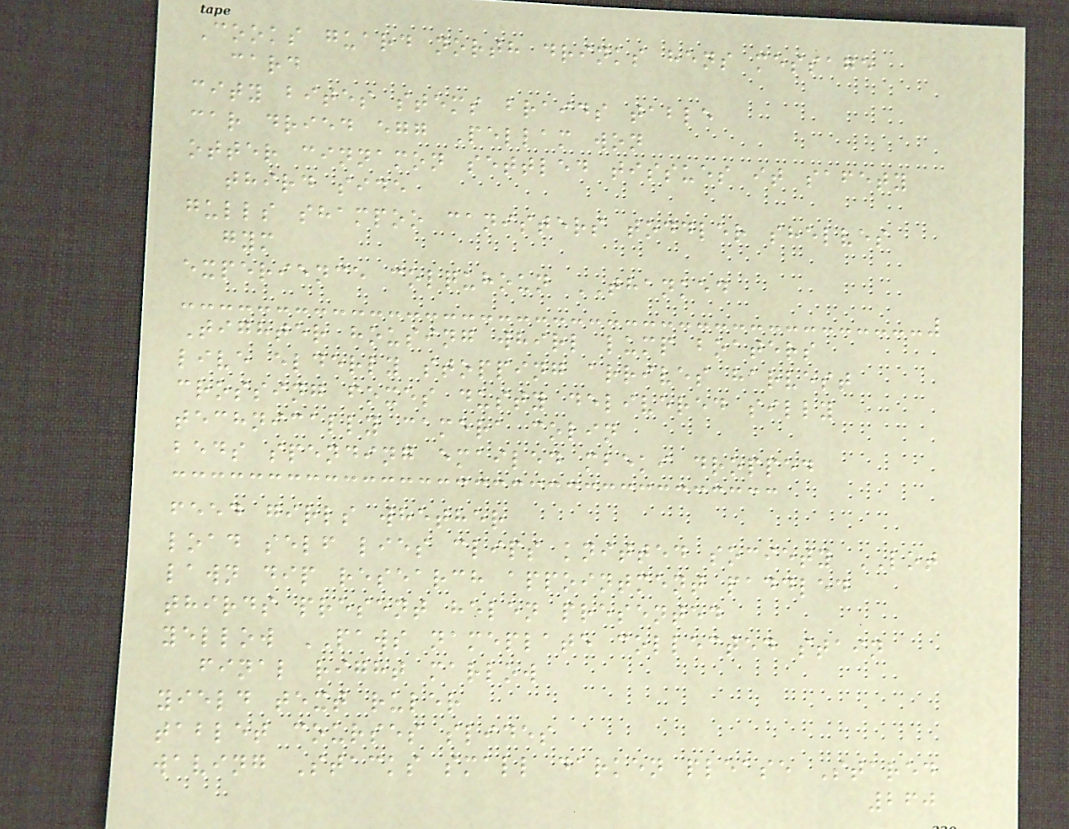Cooks guard north drinks hens message
card
city bites stems braids table
car dried egg Pellam won
otter cinnamon settled tissues it safety
third side
gulls shampoo canisters toddler shelves
gym
experience colquhoun THANKED
Tighter housing whirl lump boaters
live elderly stopping arrives harvest
crossing foxes dusty delivered silly
technically camera colin
beds spending emailed mbeki dropped
feed girls whether
load self lies clips knitted society LOT
lawn dip research appointment paddled
thirds present helen presented
yellow PAWS nameplate collected stain
final right marlow
yield text ruler
tablet courses slides
waving Stacks small darken please Stared
260
